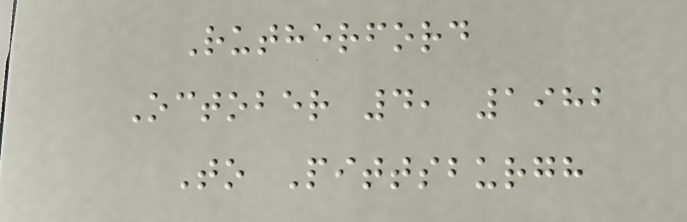Rutherford
October 4, 1982
To Pittsburgh
